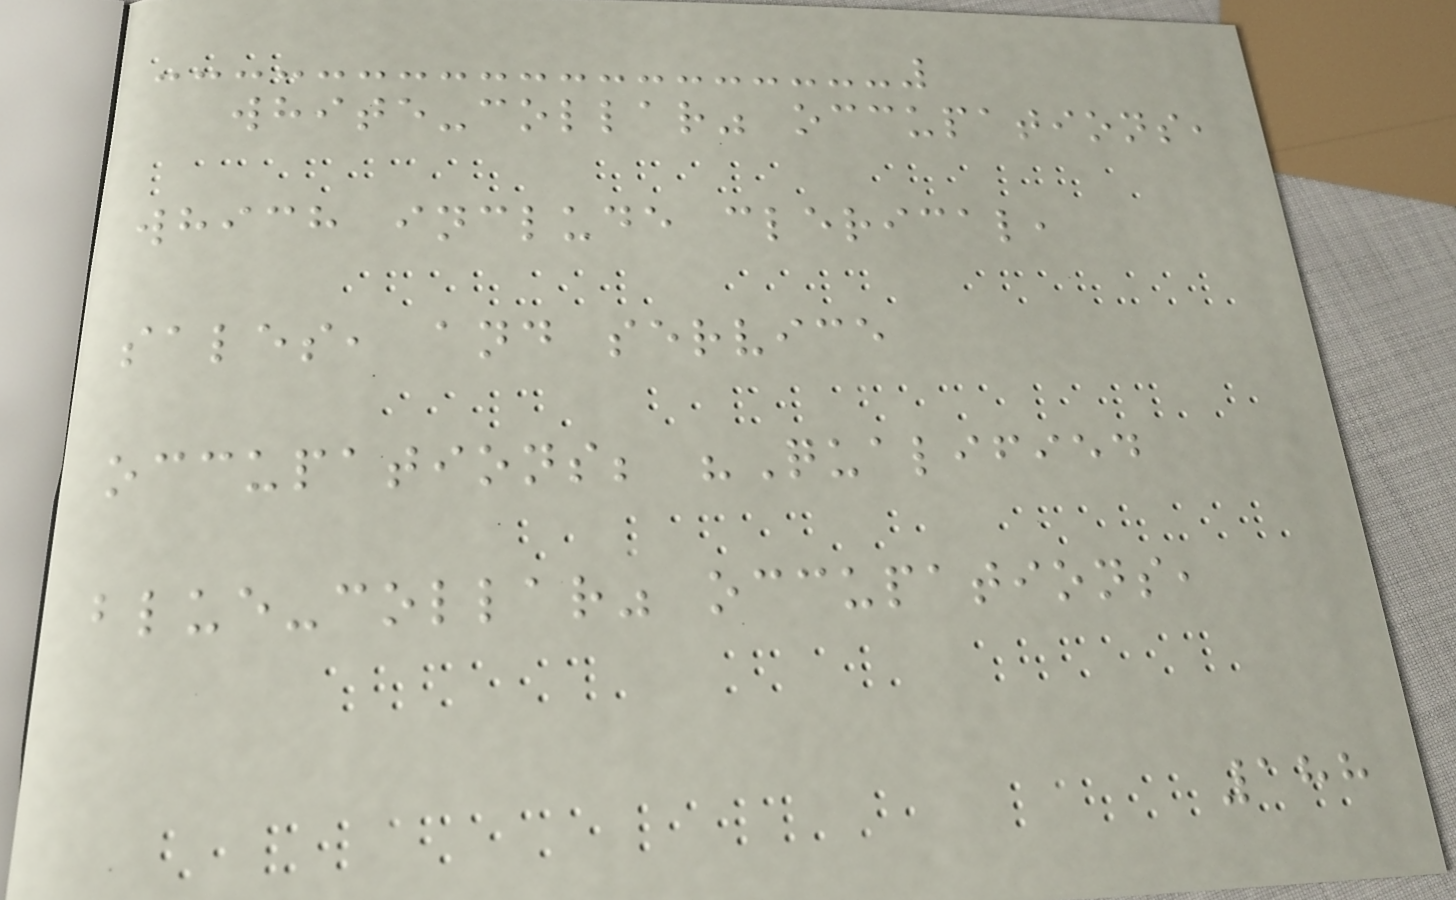white-collar" occupations,
which include clerical,
sales, and service
occupations; "Qualified
blue-collar" occupations,
188
